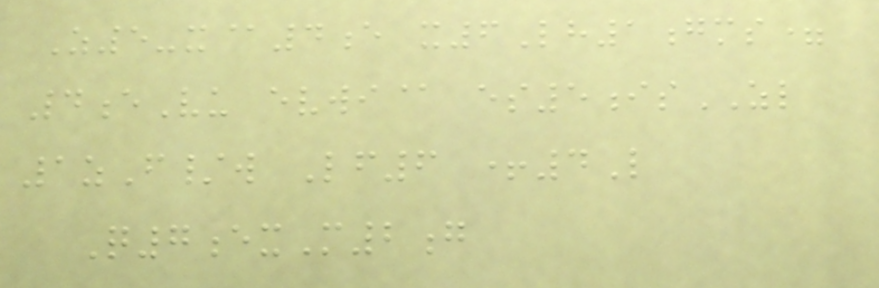Z5-x@4e x6Lh1gms=
4eVu evwi@ es5isZL
1zF/w Lf6 +4L
Q7exM2g
